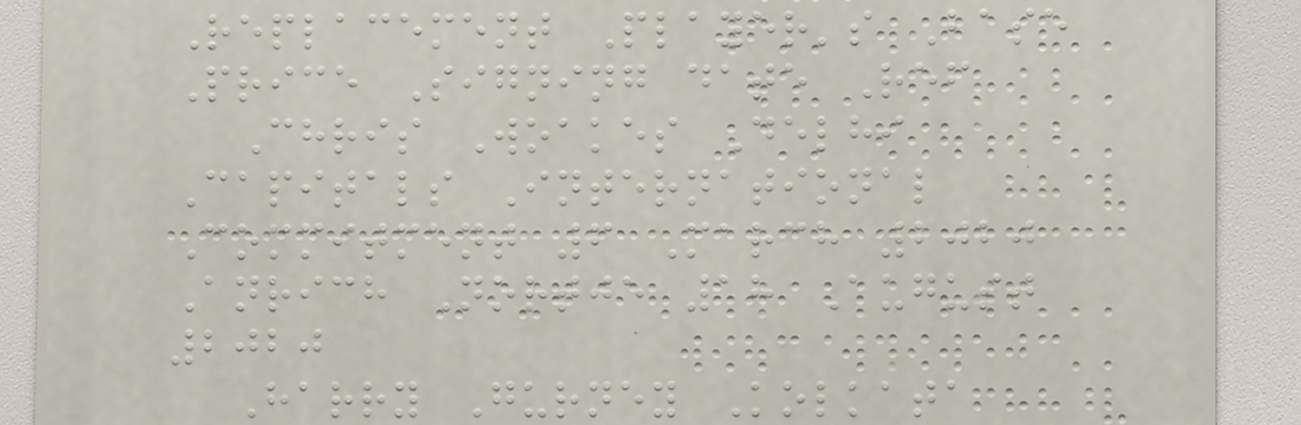Replacement Player's Base
Price Signing date Ref
Chris Woakes Delhi
Capitals International
Commitment 6 March 2020
Anrich Nortje 18 August
2020
Harry Gurney Kolkata
